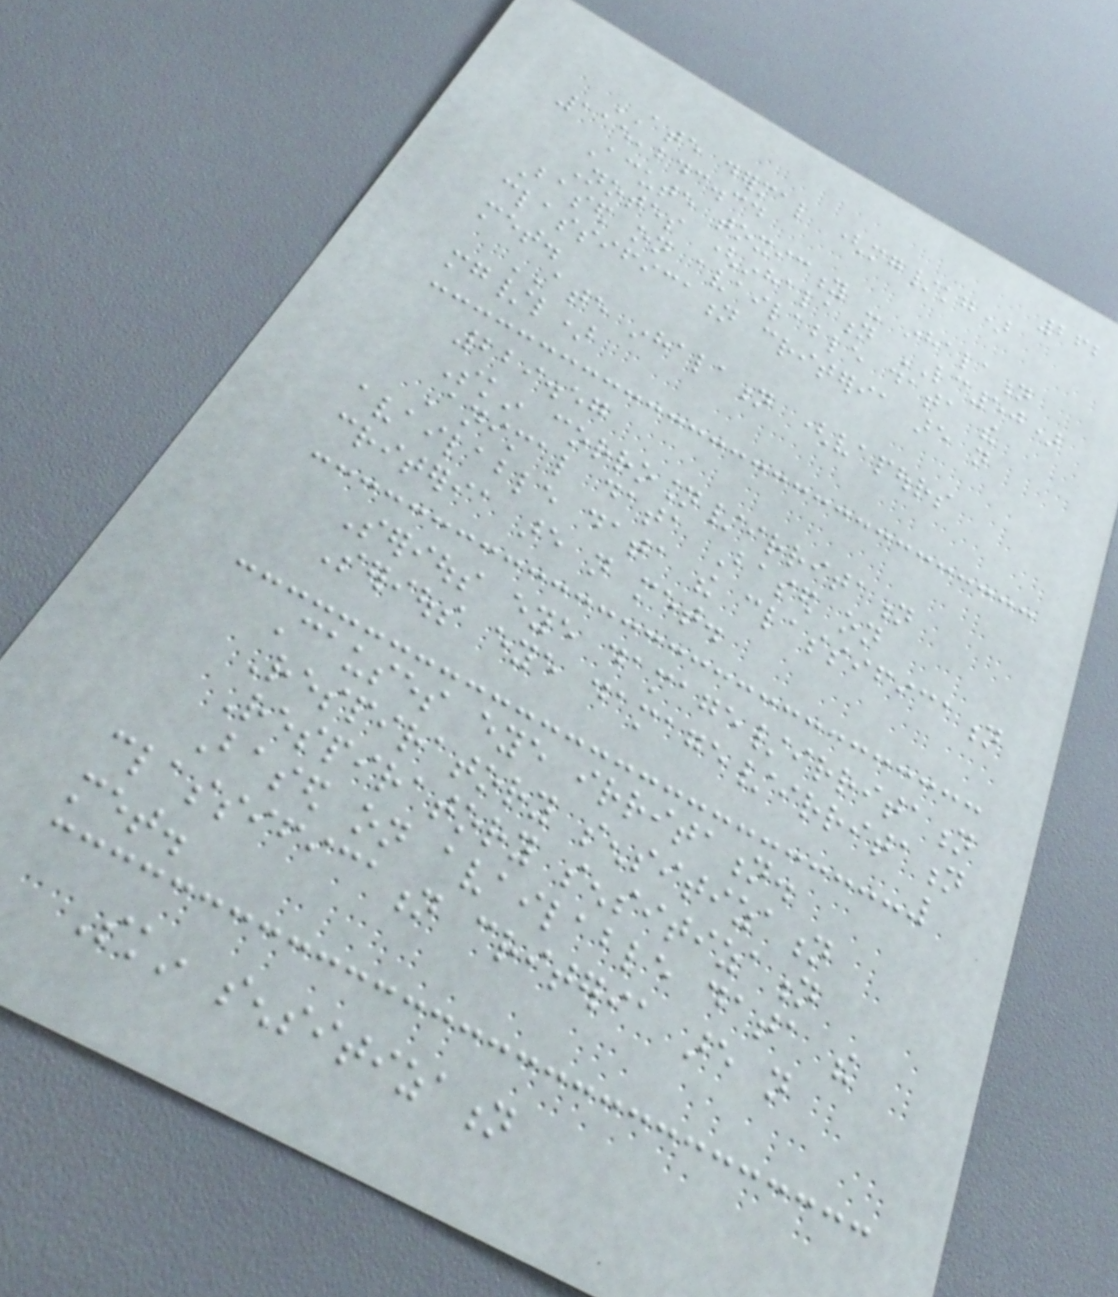262
ATE dermal (mg/kg)
115,243.34
Acute toxicity - inhalation
Notes (inhalation LC50)
Based on available data the
classification criteria are not
met.
ATE inhalation (vapours
mg/l)
229.57
Skin corrosion/irritation
Animal data Based on
available data the classification
criteria are not met.
Serious eye damage/irritation
Serious eye damage/irritation
Causes eye irritation.
Respiratory sensitization
Respiratory sensitization
Based on available data the
classification criteria are not
met.
Skin sensitization
